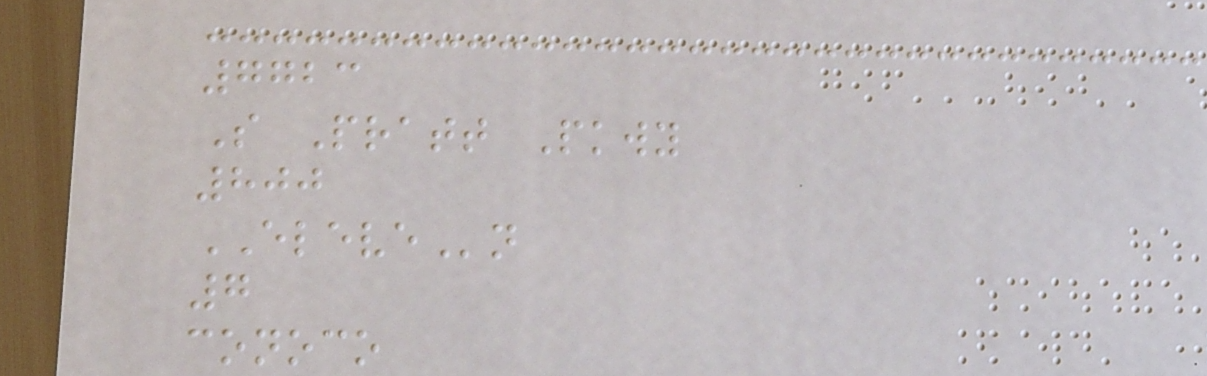7723
S Pratt Pkwy
800
ELEVEn
7
conoco
